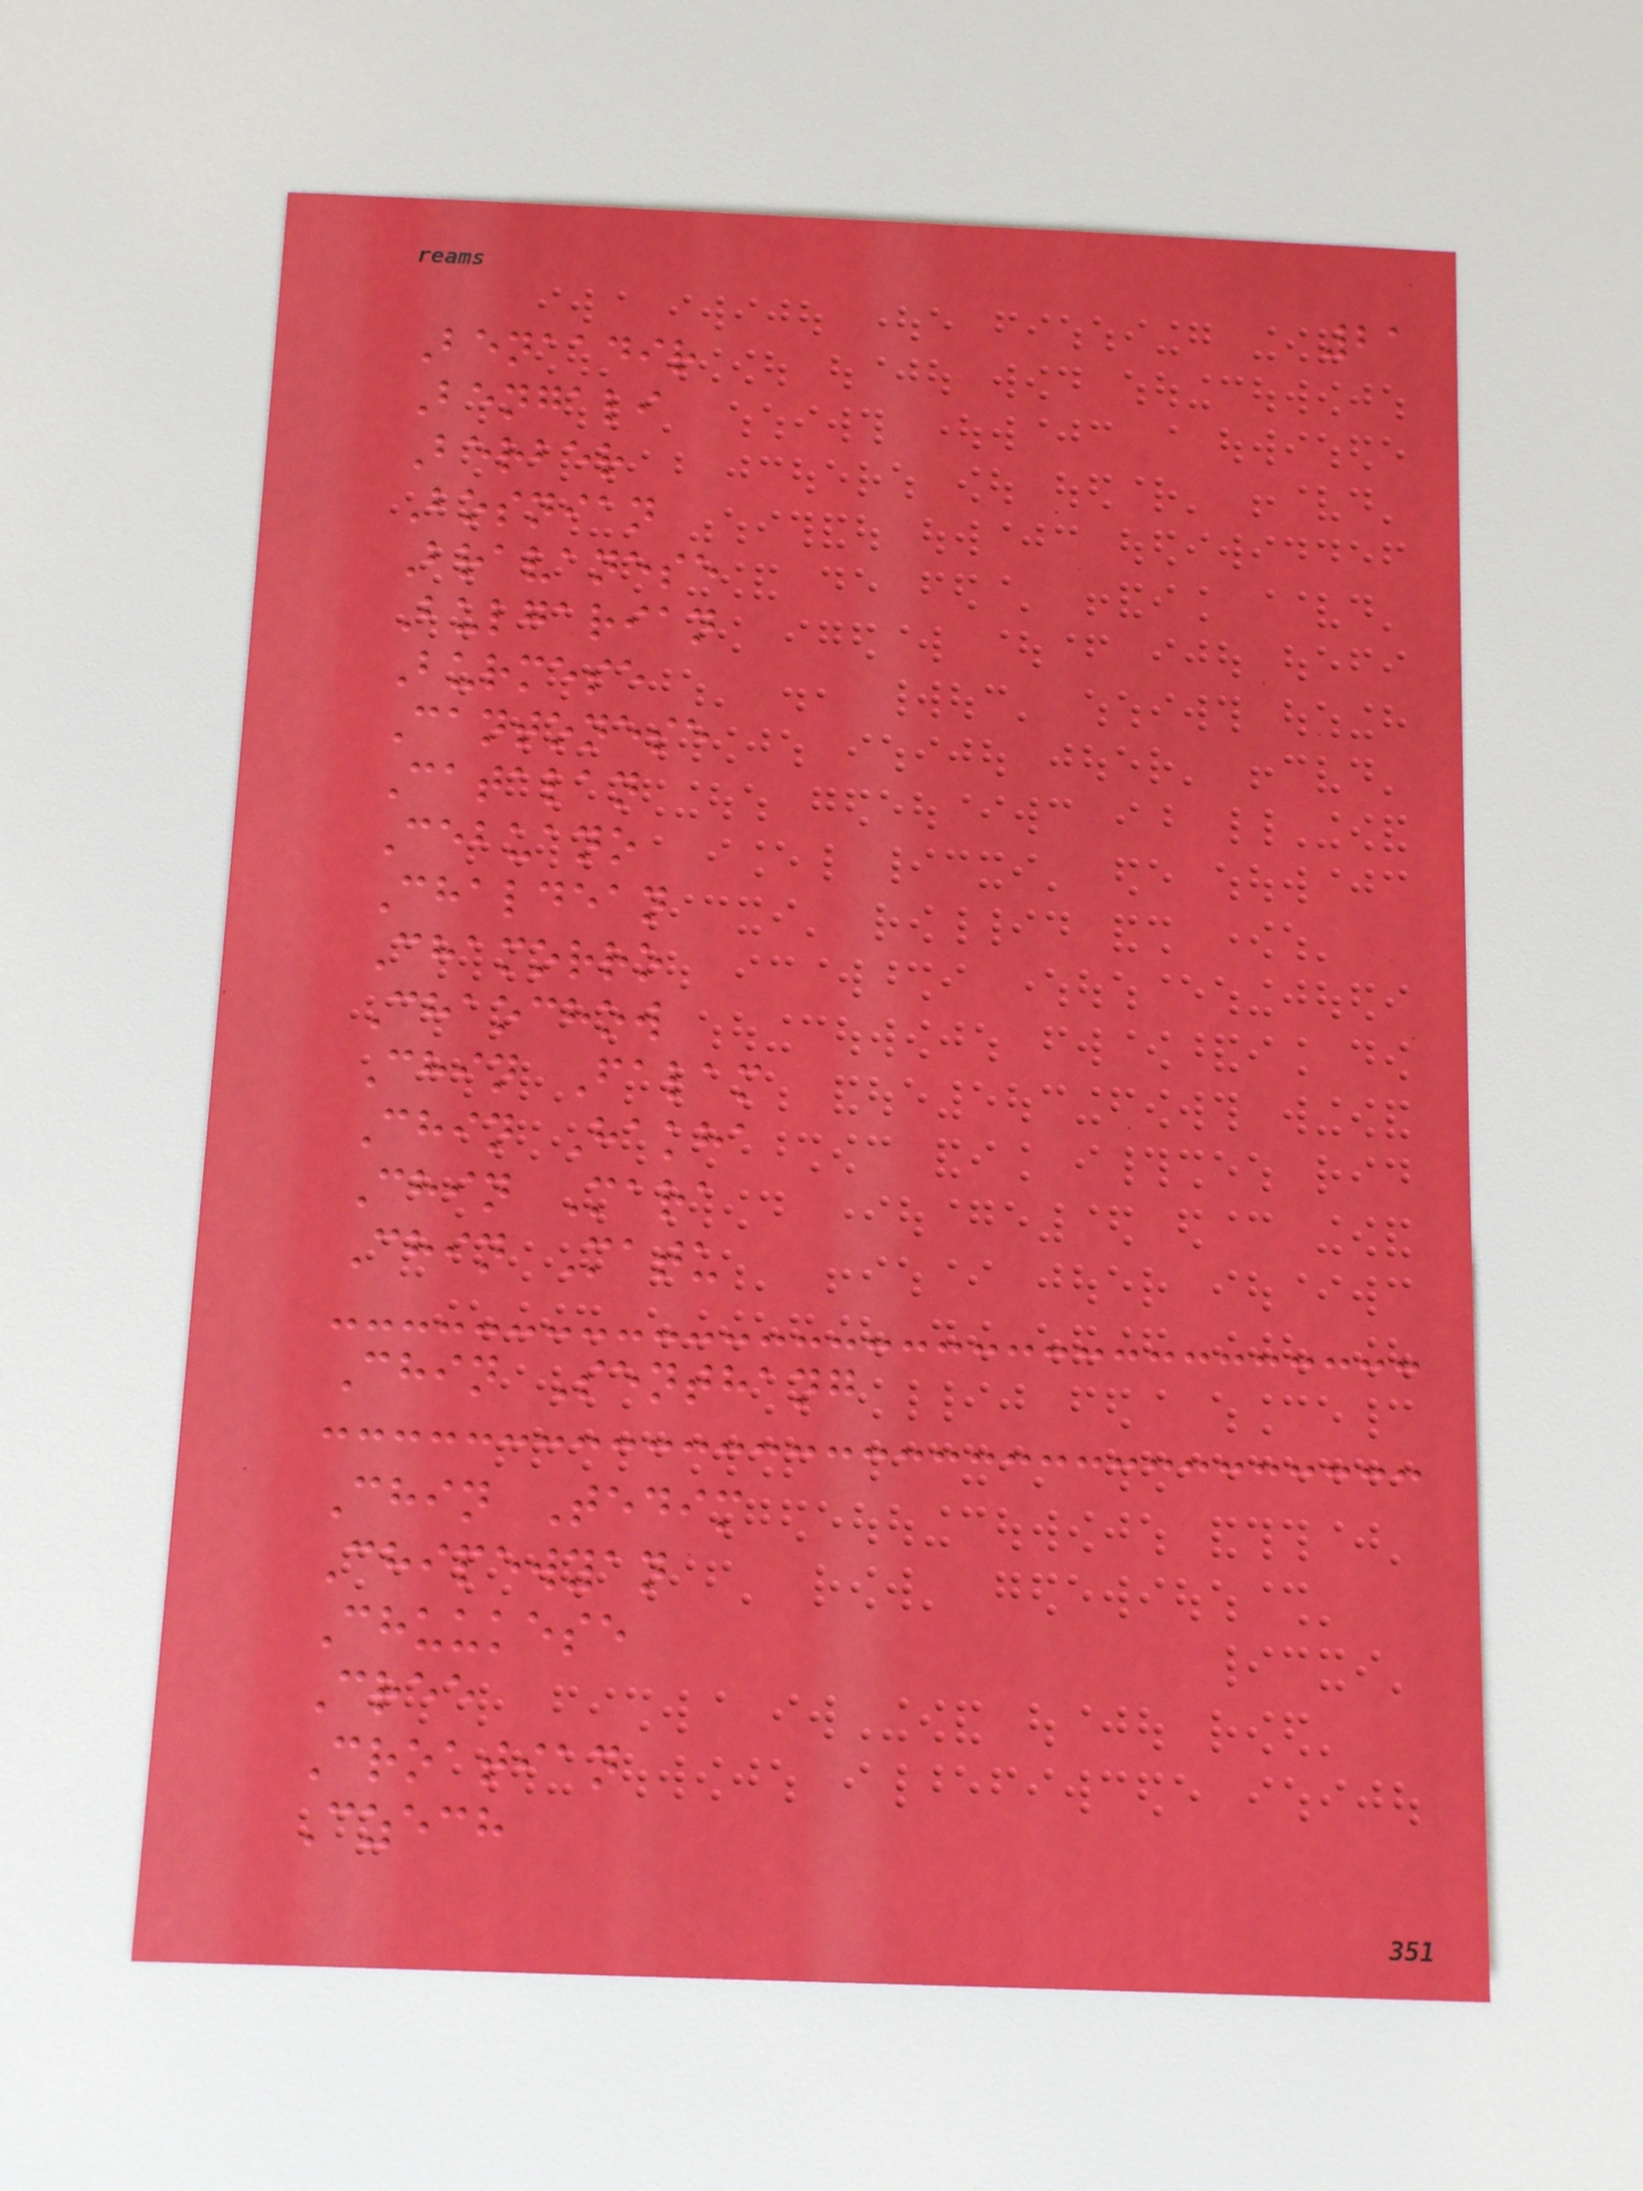21
Benaadir
Bengali
Berber
Bosnian
Bravanese
Bulgarian
Burmese
Cantonese
Catalan
Cebuano
Chaldean
Chamorro
Chaochow
Chin Falam
Chin Hakha
Chin Mara
Chin Matu
Chin Senthang
Chin Tedim
Chipewyan
Chuukese
Cree
Croatian
Czech
